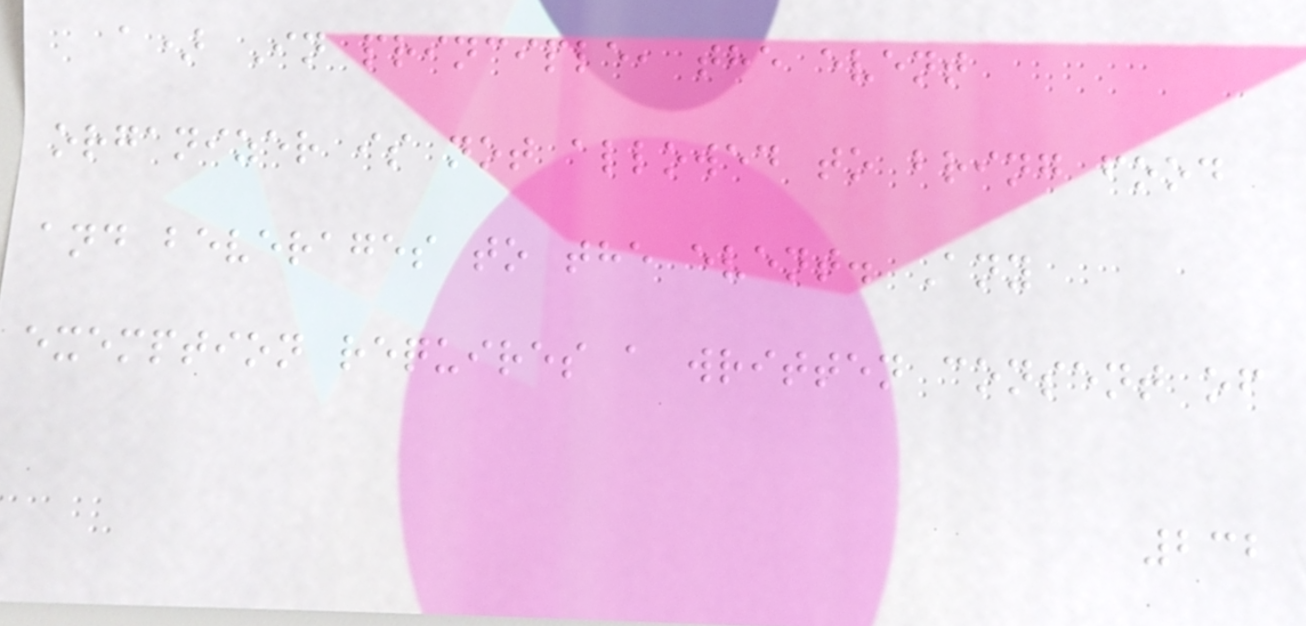a) In principle, the event
organizer is not allowed to bring food
and beverages to the event. Any
exemption requires a written consent of
232
